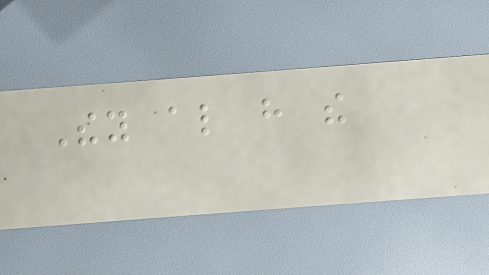They also have the
